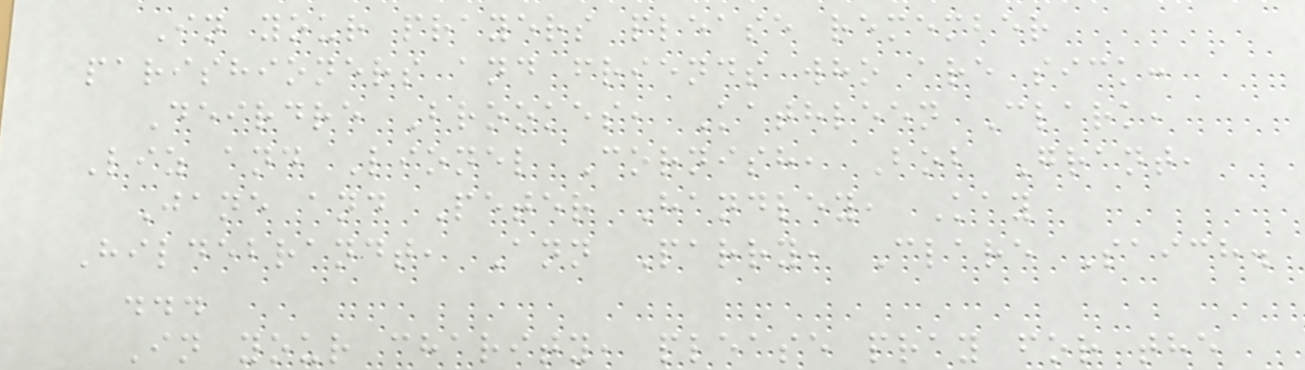In your prayers please remember
parishioners and friends who are sick:
Deirdre Brookes, Kathleen Clark,
Liz and Lionel Cornish, Bob Grant,
Jane and Peter Handley, Kay
Hildebrandt, Ann Parry, Clare Saich.
...
In your charity, please pray for the
